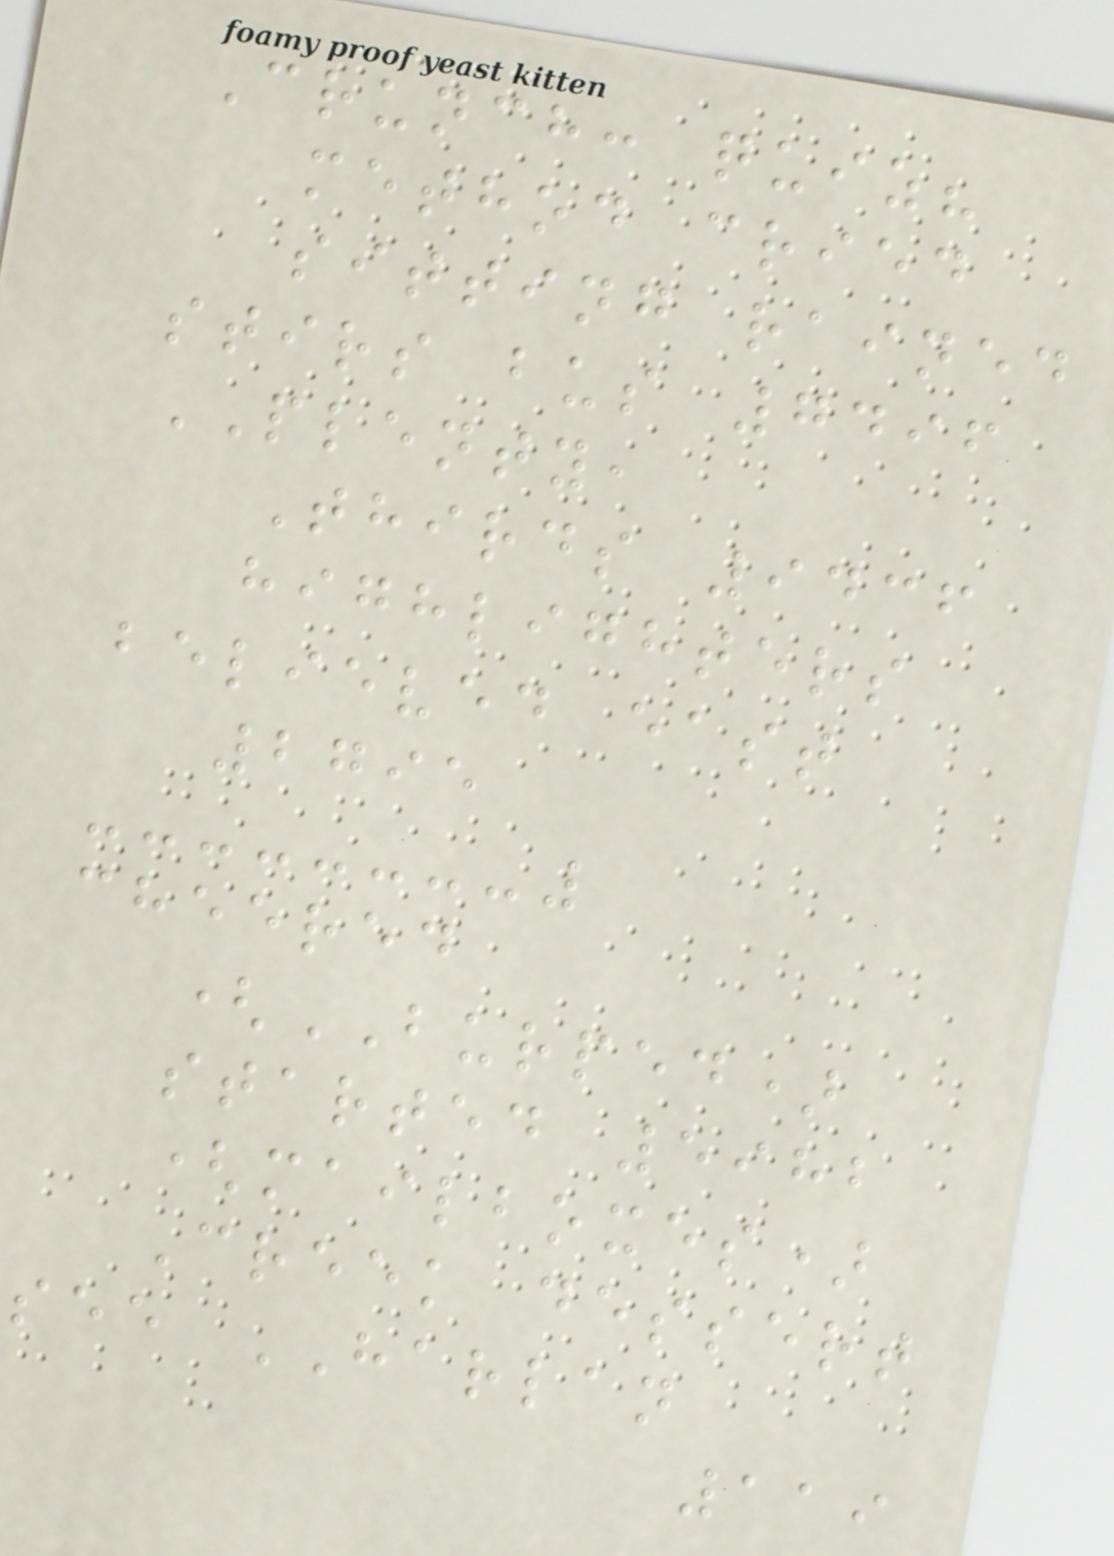Crunch: quiz?
method cried
sitting rained
stirs bus 7496
PLENTY,
Thirds 9436
highlighters
believed east
2795
cheered
(BURPED)
started 5982
(mailboxes)
Creek dessert
see HARLAN
119
